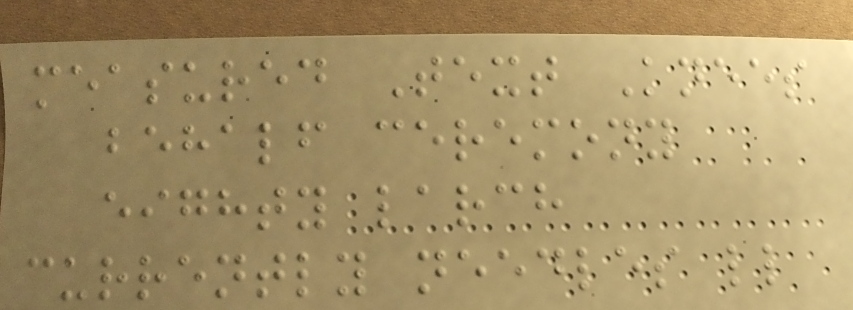measured Text Knees
behalf ceremony
eighty larch
currently needles ll
